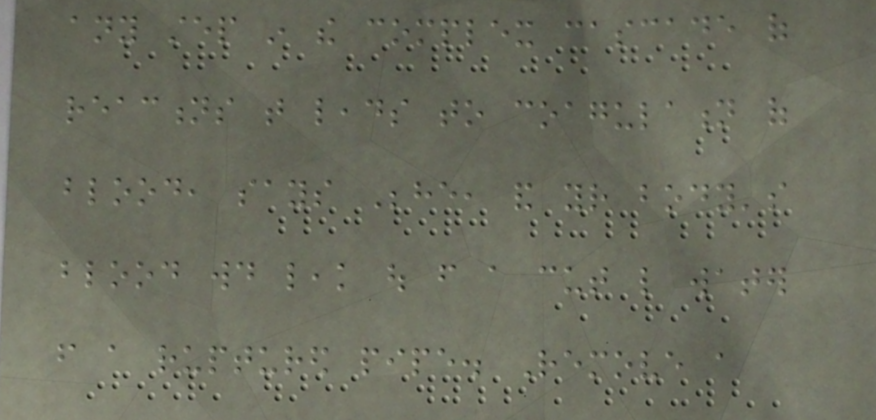any step in the complex cascade of
reactions that leads to coagulation of
blood, says Behe, and your body's
blood would leak out from a cut like water
from a ruptured pipe. Remove a
